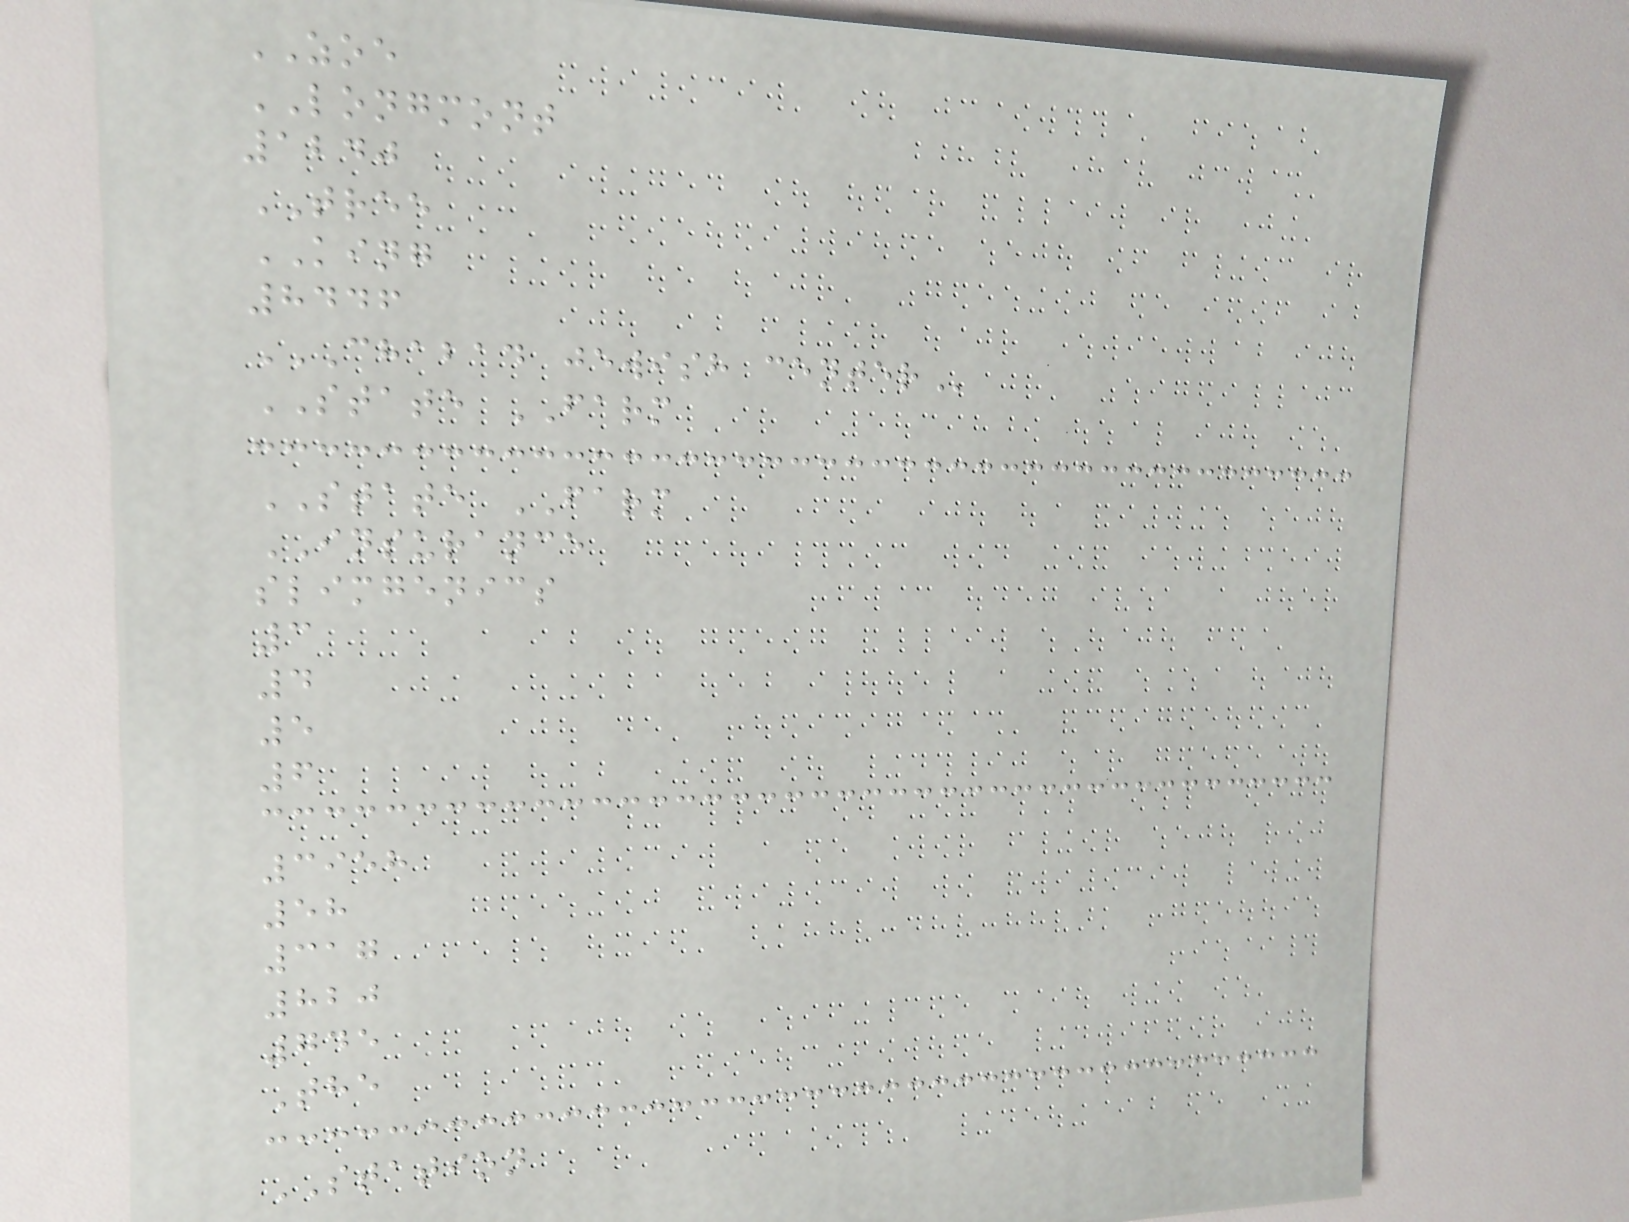ZOE
LONGMONT
1240
TREE
KING
8446
CHABAD JEWISH CENTER
STATE FARM
STATE FARM
INSURANCE
slimgenics
3
4
5
6
3958
58
317
820
745
The
STATION
